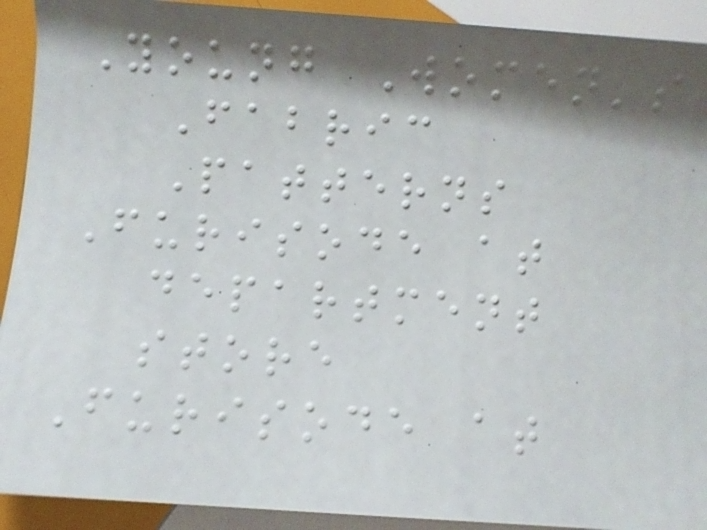Young Women's
Fabric
Patterns
Furisode at
department
store
Furisode at
